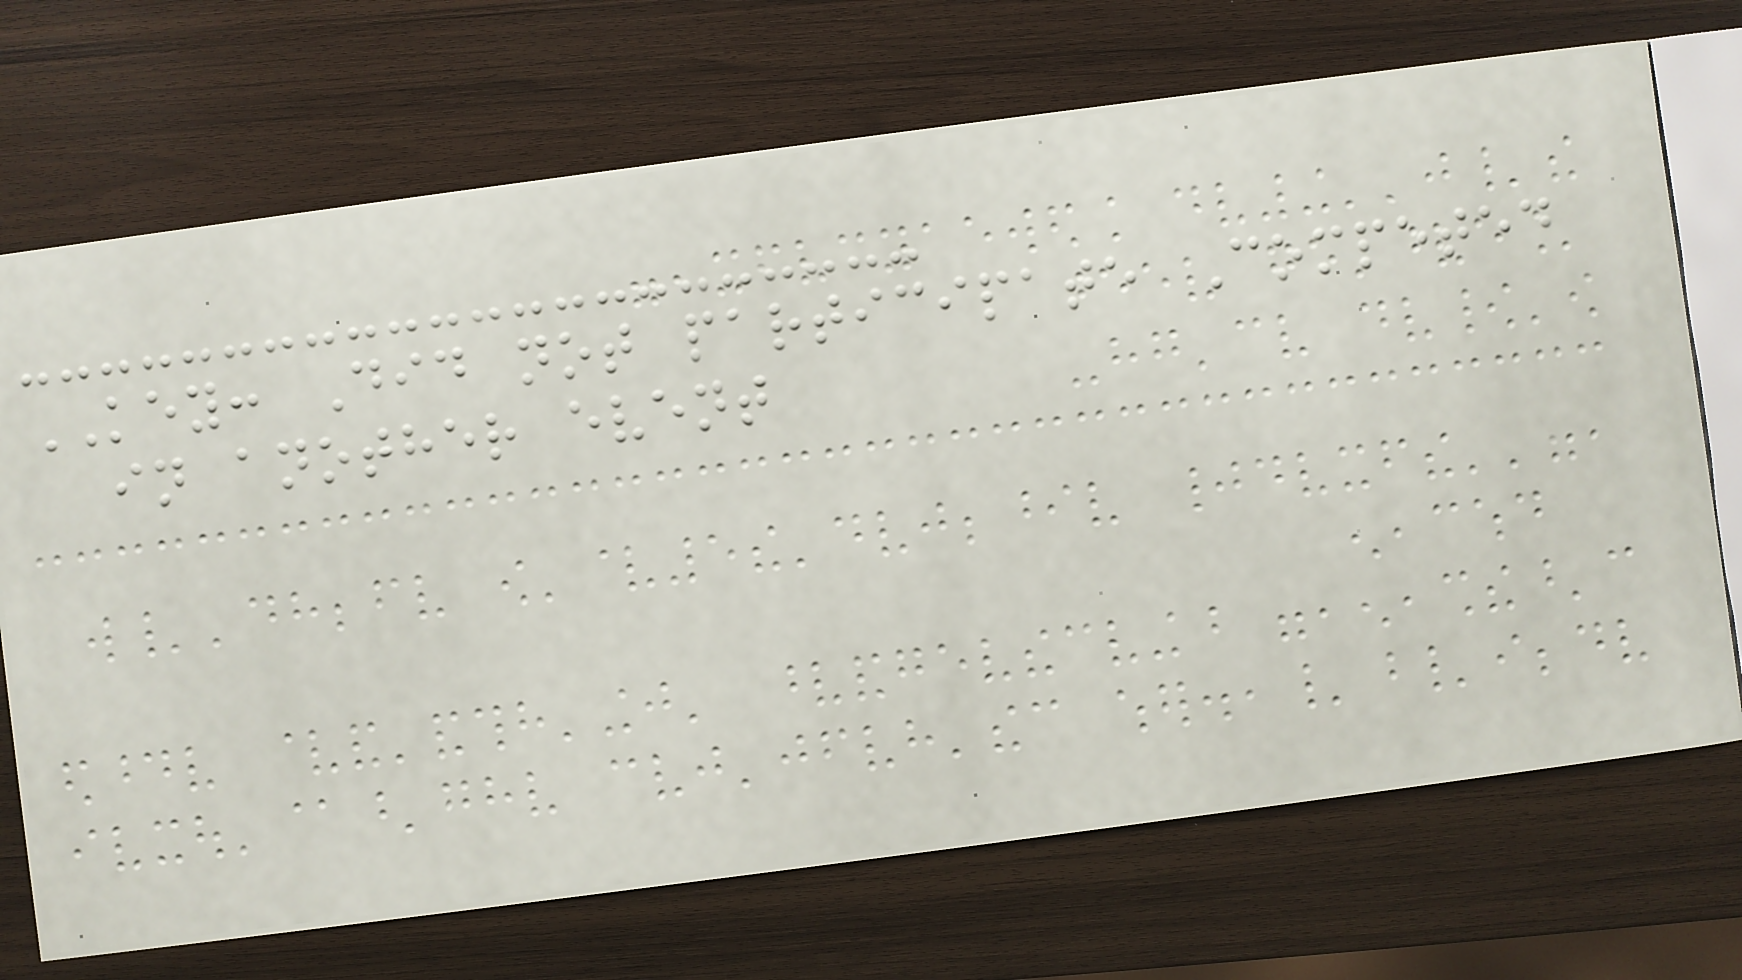KEY: Did not participate Competed
in another event
